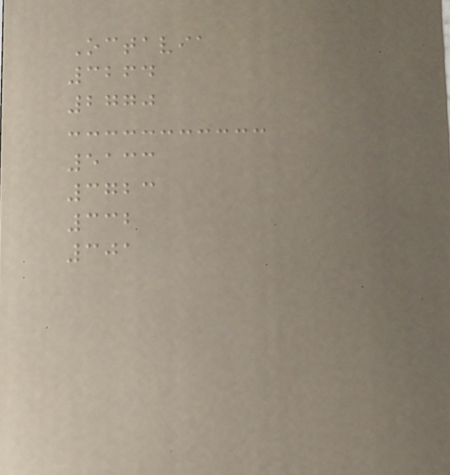Octavia
3264
2770
5133
3723
332
301
